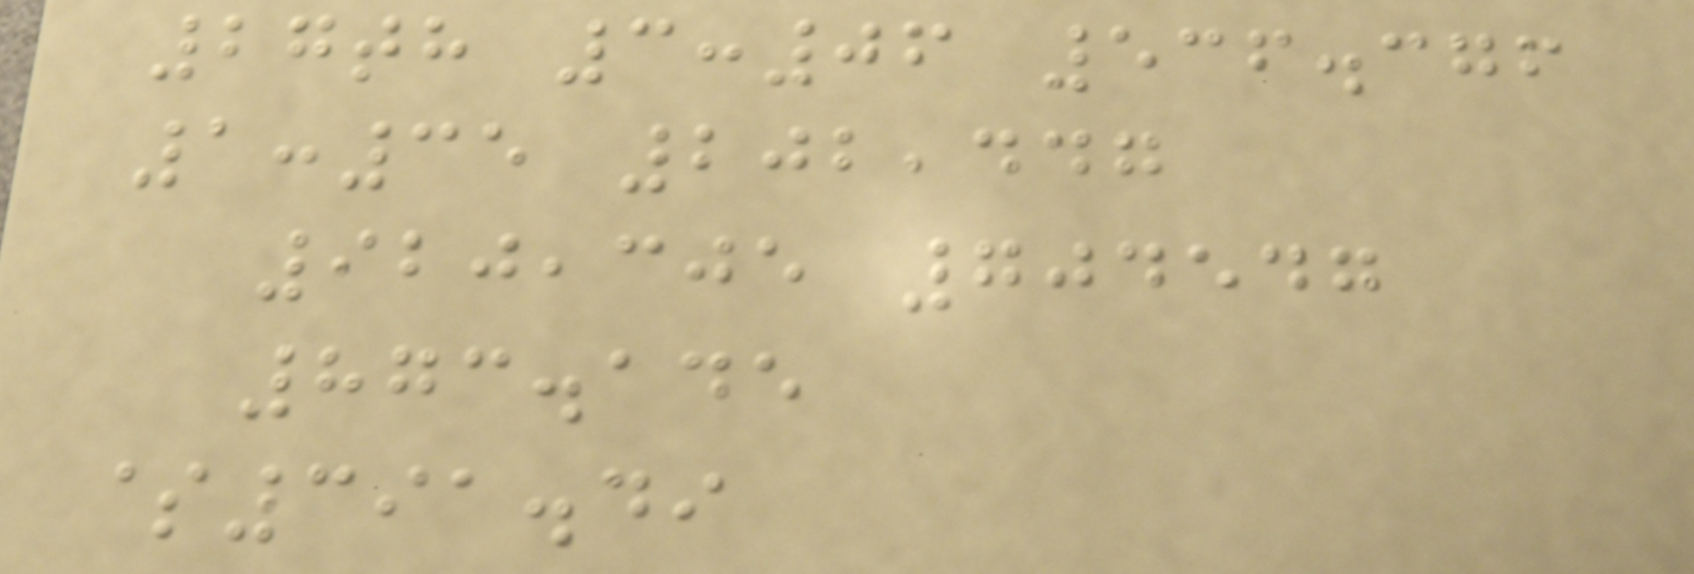27th 3:06 536.376
1:35 202,447
920,305 704547
873.145
$391.49
